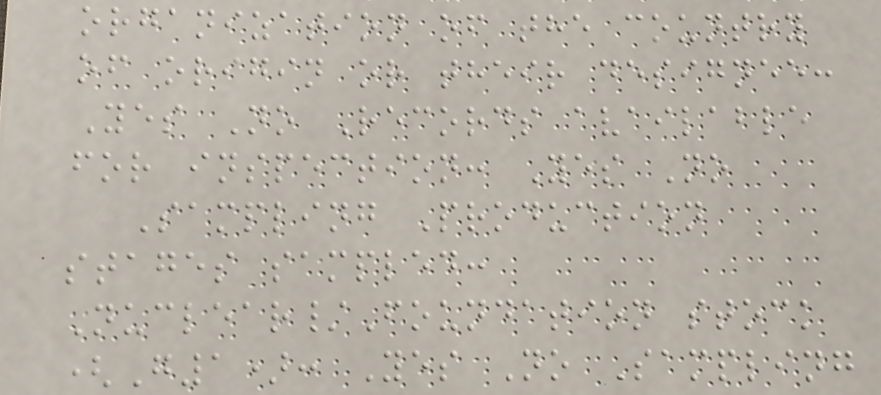organization of the country
of origin or their designee:
Yes No Records available
for inspection: Yes No
Sampling Production
stages sampled:
Nuclear/Foundation stock
(G1): Yes No Sampling
